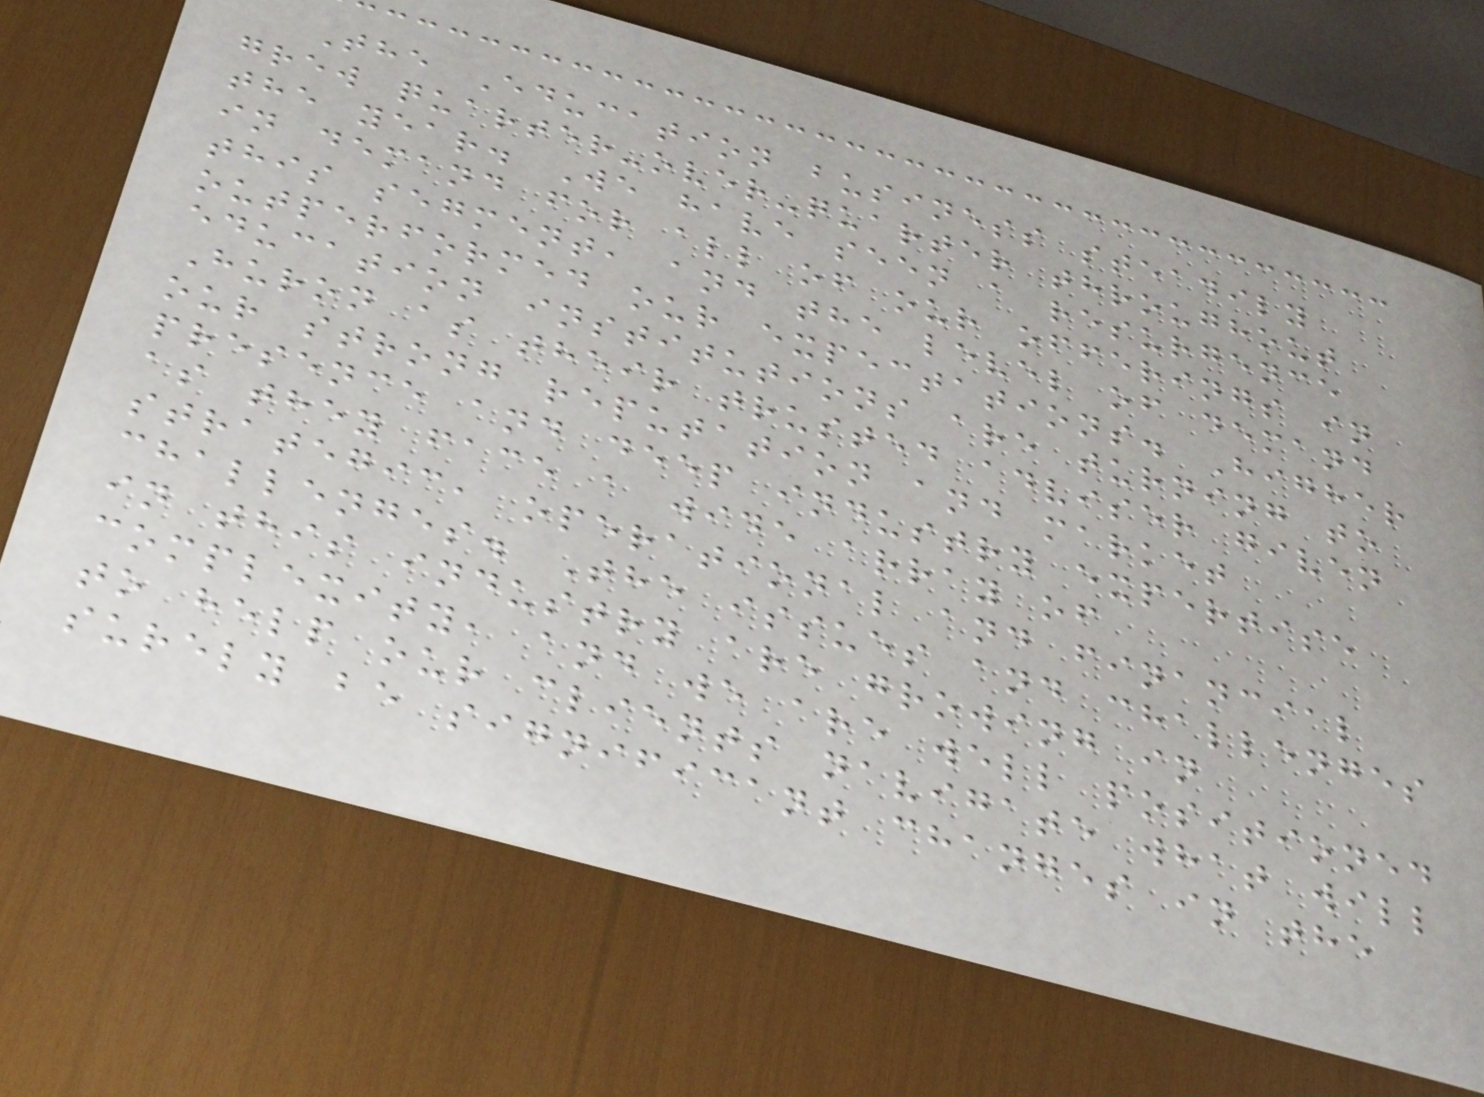The Education business steadily
grew quarter-over-quarter throughout
the year. We have seen a resurgence
in demand for all of our offerings in
this segment, and the level of demand
outperformed our expectations. Higher
education institutions are turning to
Huron as their trusted adviser given
our strong reputation and market
presence and deep industry expertise
as they face a wide array of
strategic, operational and financial
challenges. The issues and challenges
in this industry are growing in
complexity, and we are well positioned
to help our clients navigate what will
surely be significant changes in the
